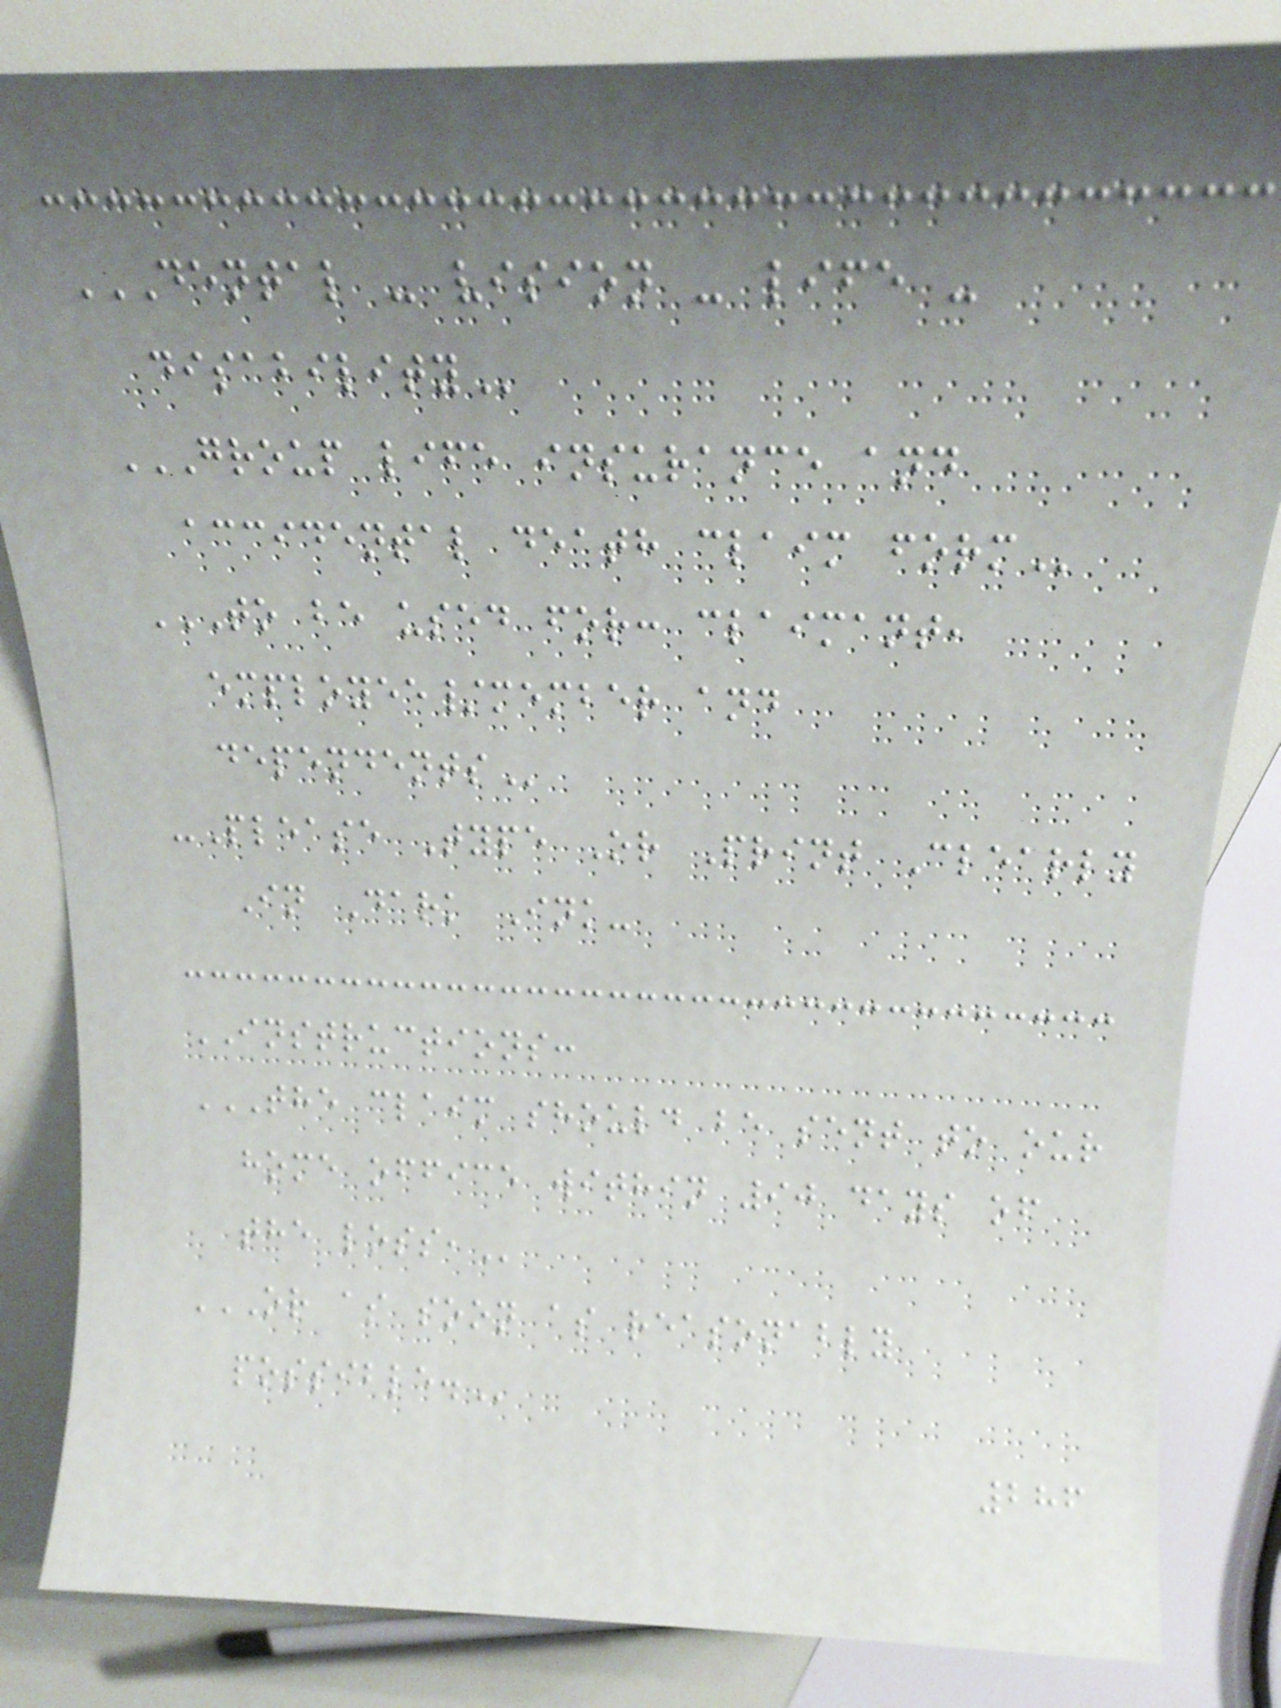DENTAL - VISION - LIFE -
DISABILITY
GROUP LIFE INSURANCE AND
ACCIDENTAL DEATH CLAIM FORM
TO BE USED FOR: CLAIMANT,
EMPLOYEE/MEMBER AND
DEPENDENTS
-Please Type Or Print Clearly
In Dark Ink-
INSTRUCTIONS:
THE CLAIM SHOULD BE SENT TO OUR
HOME OFFICE WITHIN 90 DAYS OF
THE LOSS,
OR AS SOON AS REASONABLY
POSSIBLE.
286
